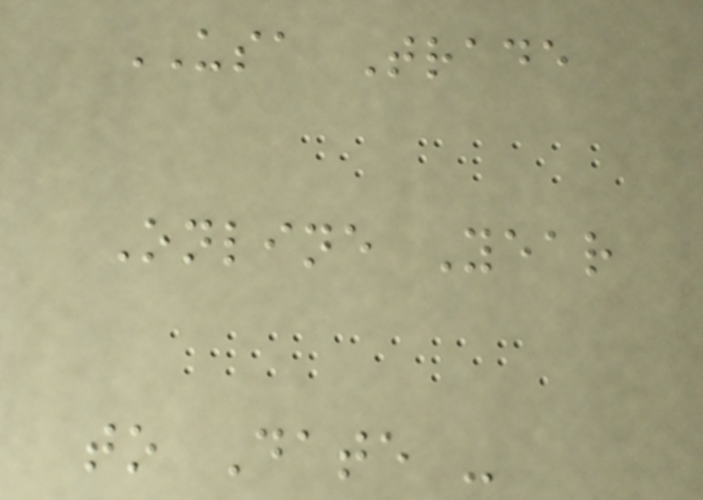USA Trade
Online Year
to Date -
